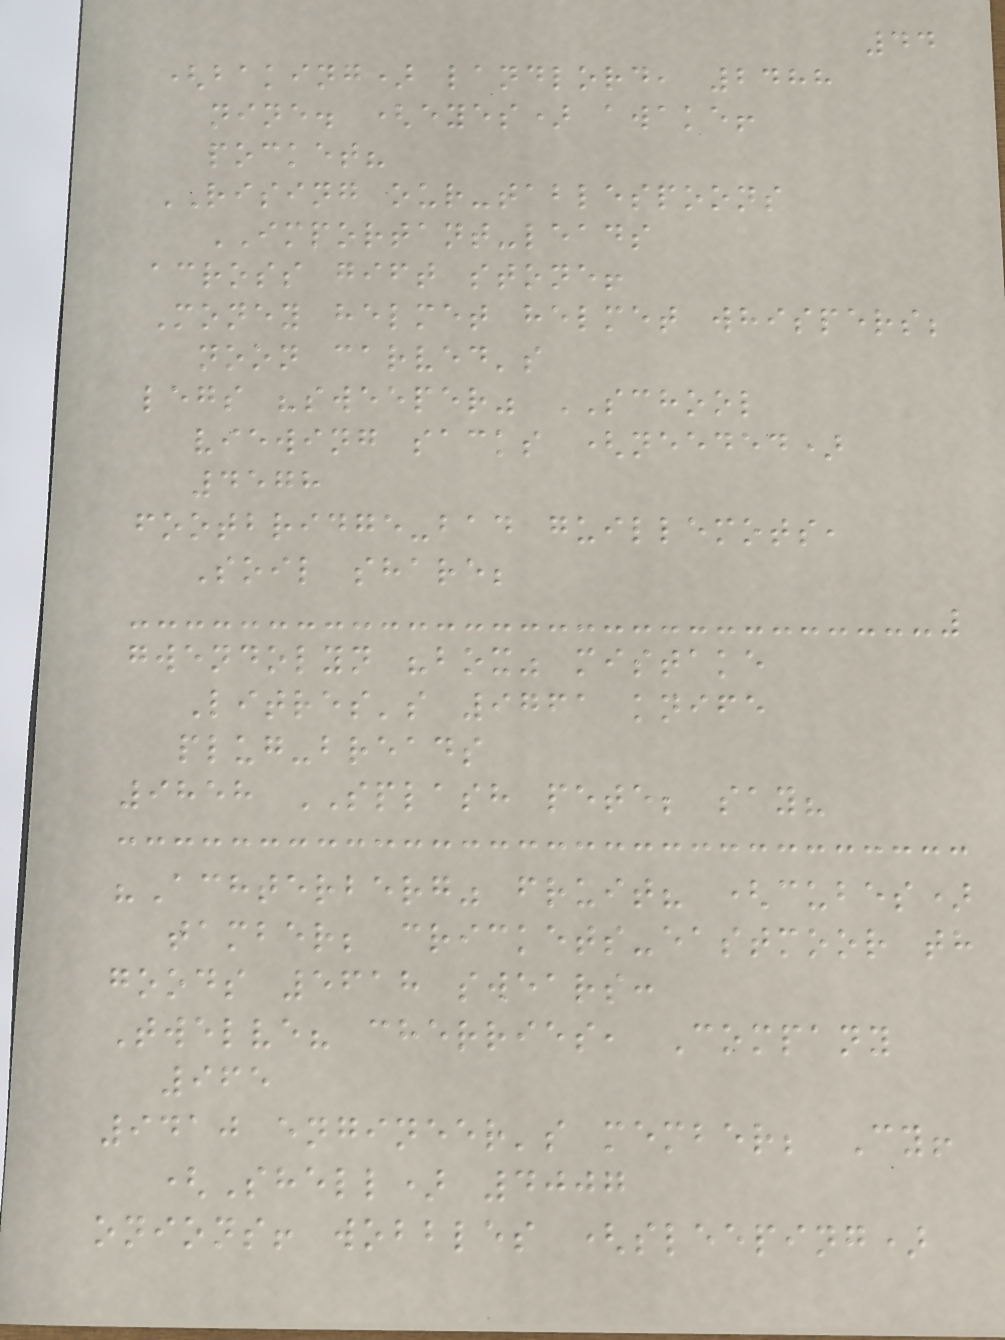44
(baking) landlord, 2488
nine. (eyes) awake!
pocket?
RISING our-tablespoons
IMPORTANT-leads
across gift stone!
Money helmet helmet whispers;
noon carved's
legs "sweeper" SCHOOL
viewing sacks (needed)
4578
footbridge-bad guillemots,
Soil share;
gwendolyn "box" mistake
Litres's 9761 knife
plug-breads
9858 SPLASH pete; say?
"Achterberg" fruit? (cubes)
tamber; crickets-eastmoor th
goods 5618 swears:
Twelve? cherries, Company
965
9410 engineer's member; Cy!
(Shell) 4007
onions! wobbles (sleeping)
